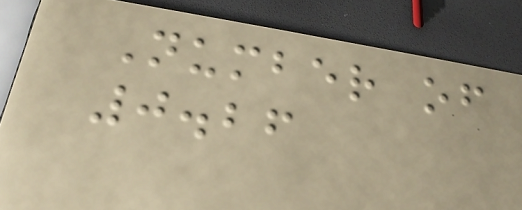Number of
0.26
